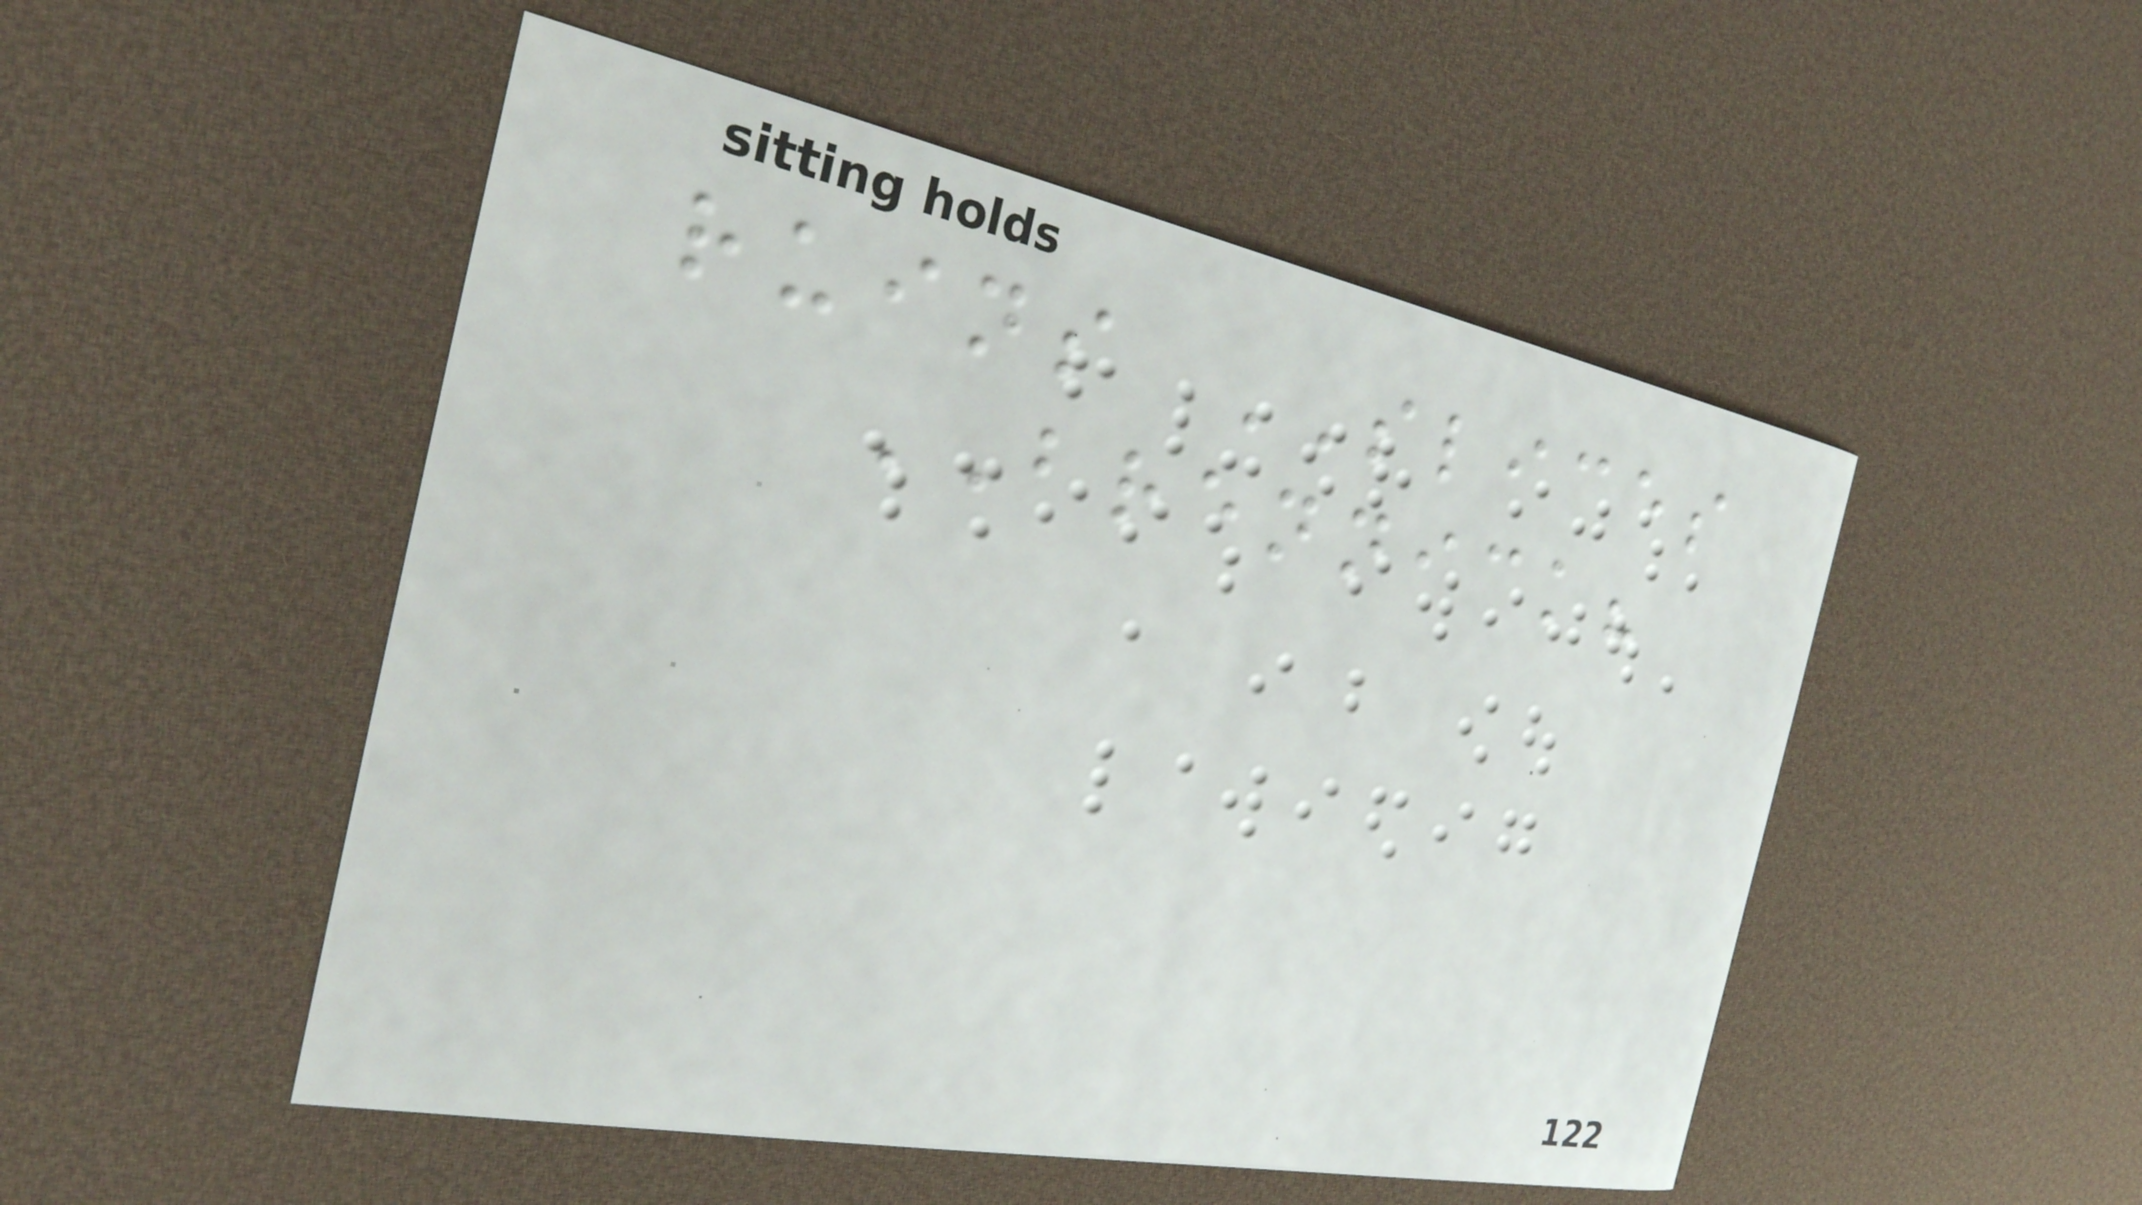ruins SLICES
BRENNICK?
